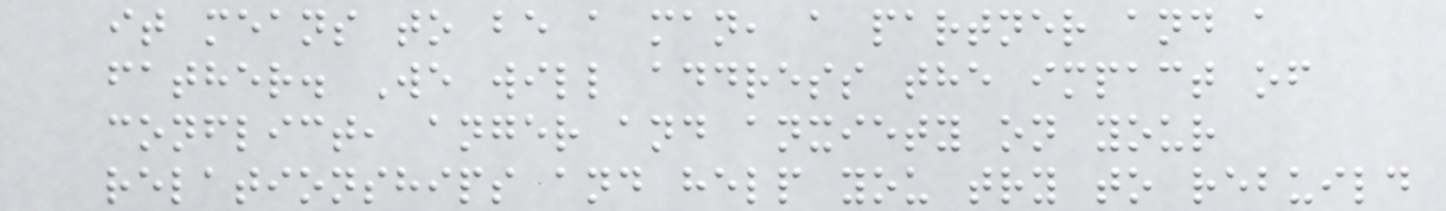it means to be a man, a partner and a
father. We will address the impact of
conflict, anger and anxiety on your
relationships and help you try to rebuild
